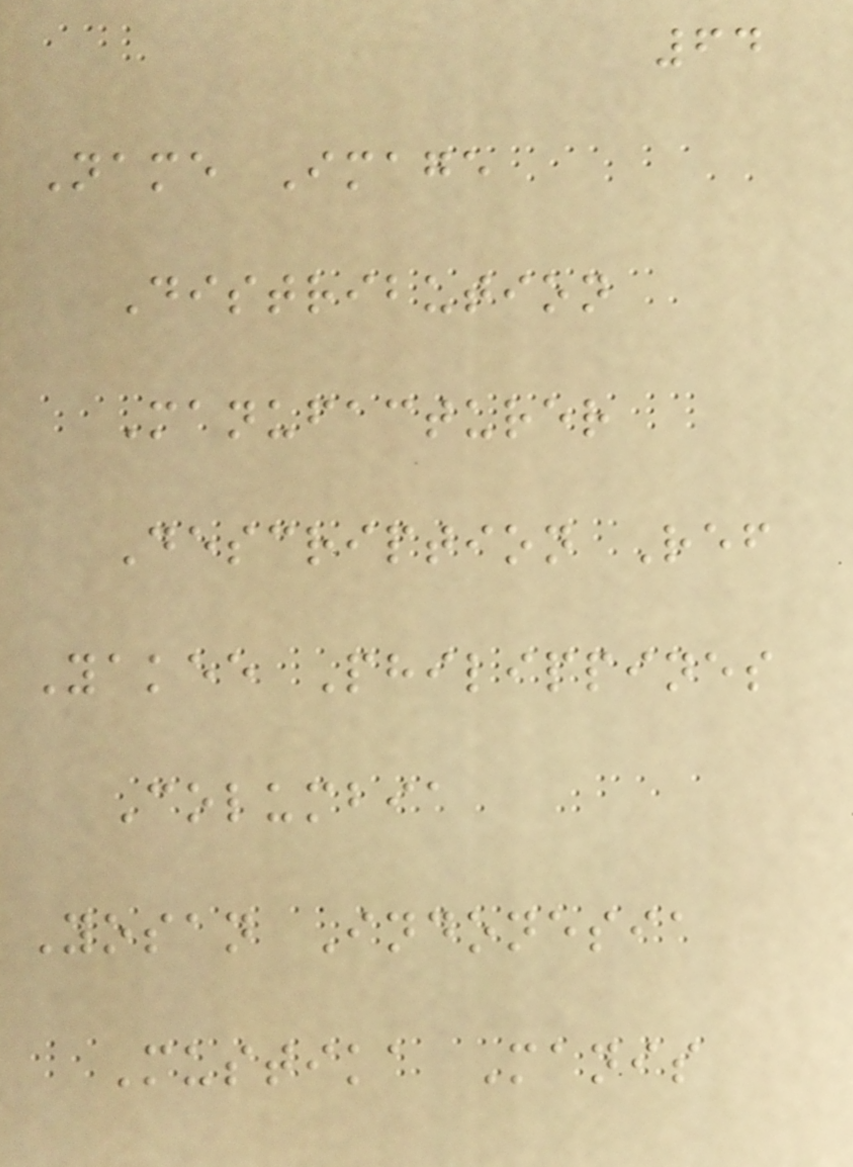64
Name Image
Distribution
Manufacturer
Description Ref
Yakee Philippines
Columbia
Yosan Indonesia
Mustika Manis
